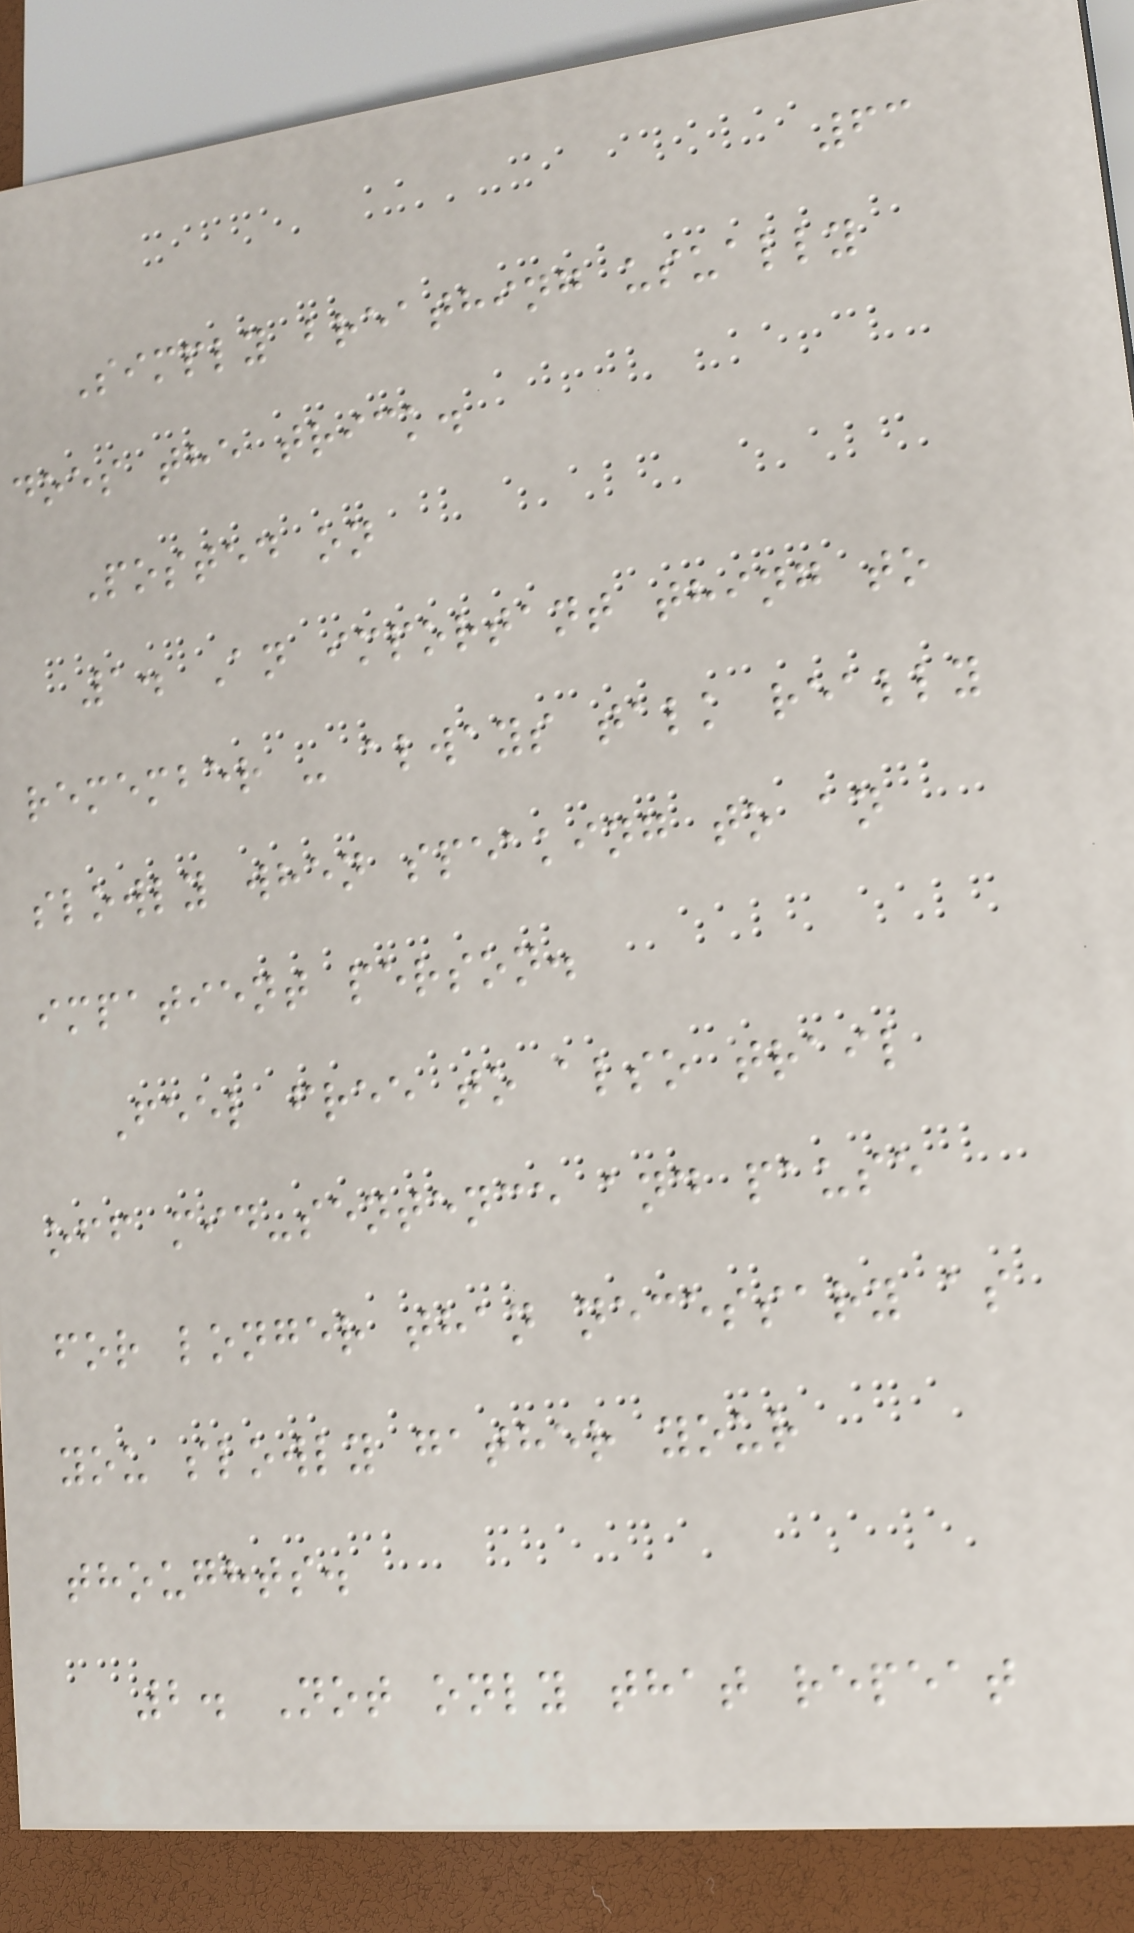63
Simply breathing usually
does the trick.
Posted on
1. An important thing to
remember - always talk really
slowly when speaking to an
impatient person.
Feel free to also trail
off mid-sentence and pause
for longer than necessary as
you slowly gather your
thoughts.
2. Not only that repeat
